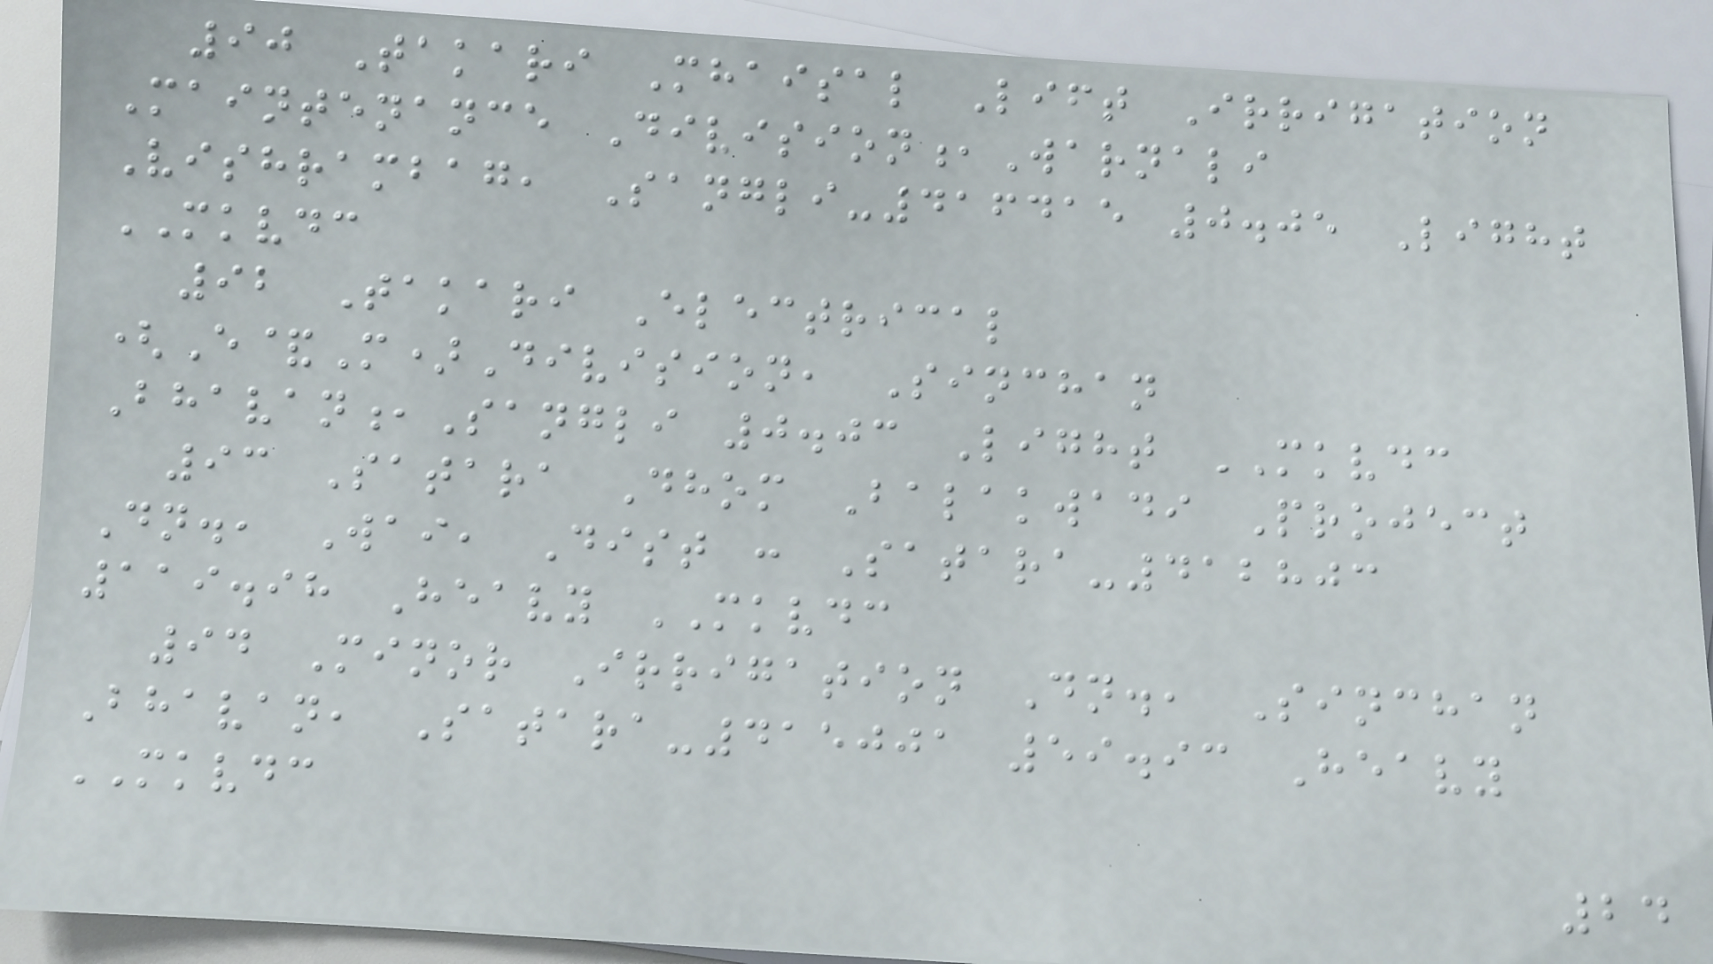90 Takari Mhaisal Lift Irrigation
Maintenance Division,Warnali
Vishrambag, Sangli-416415 0.05 Light
MKVDC
92 Takari Electrical
(E&M)Division, Sinchan
Bhavan,Sangli 0.03 Light MKVDC
93 Satara Dhom Balakwadi Project
Dn., Wai, Dist : Satara-412803
119.98 Heavy MKVDC
94 Minor Irrigation Dn., Sinchan
Bhavan, Satara-415001 59.93 Heavy
MKVDC
24
